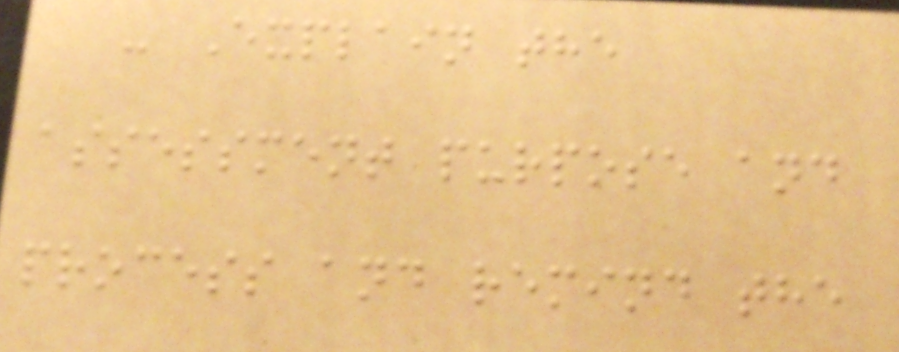- Explain the
assessment purpose and
process and remind the
